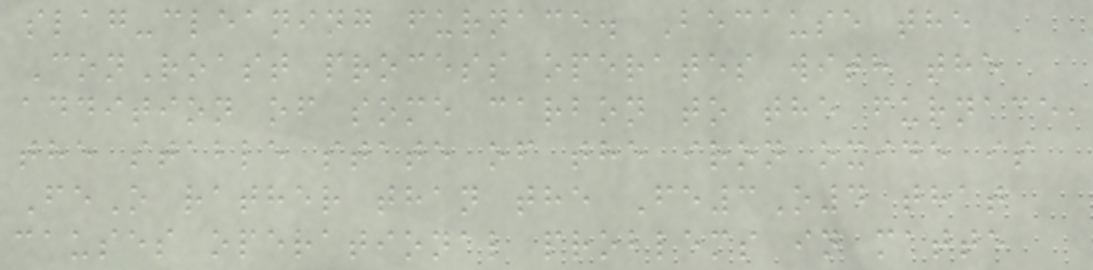slag-cleaning furnace. Because the
ConRoast process operates with the
addition of some carbon to the furnace,
the stable state of the iron oxide is
FeO rather than the Fe3O4 that
causes operational problems in matte
